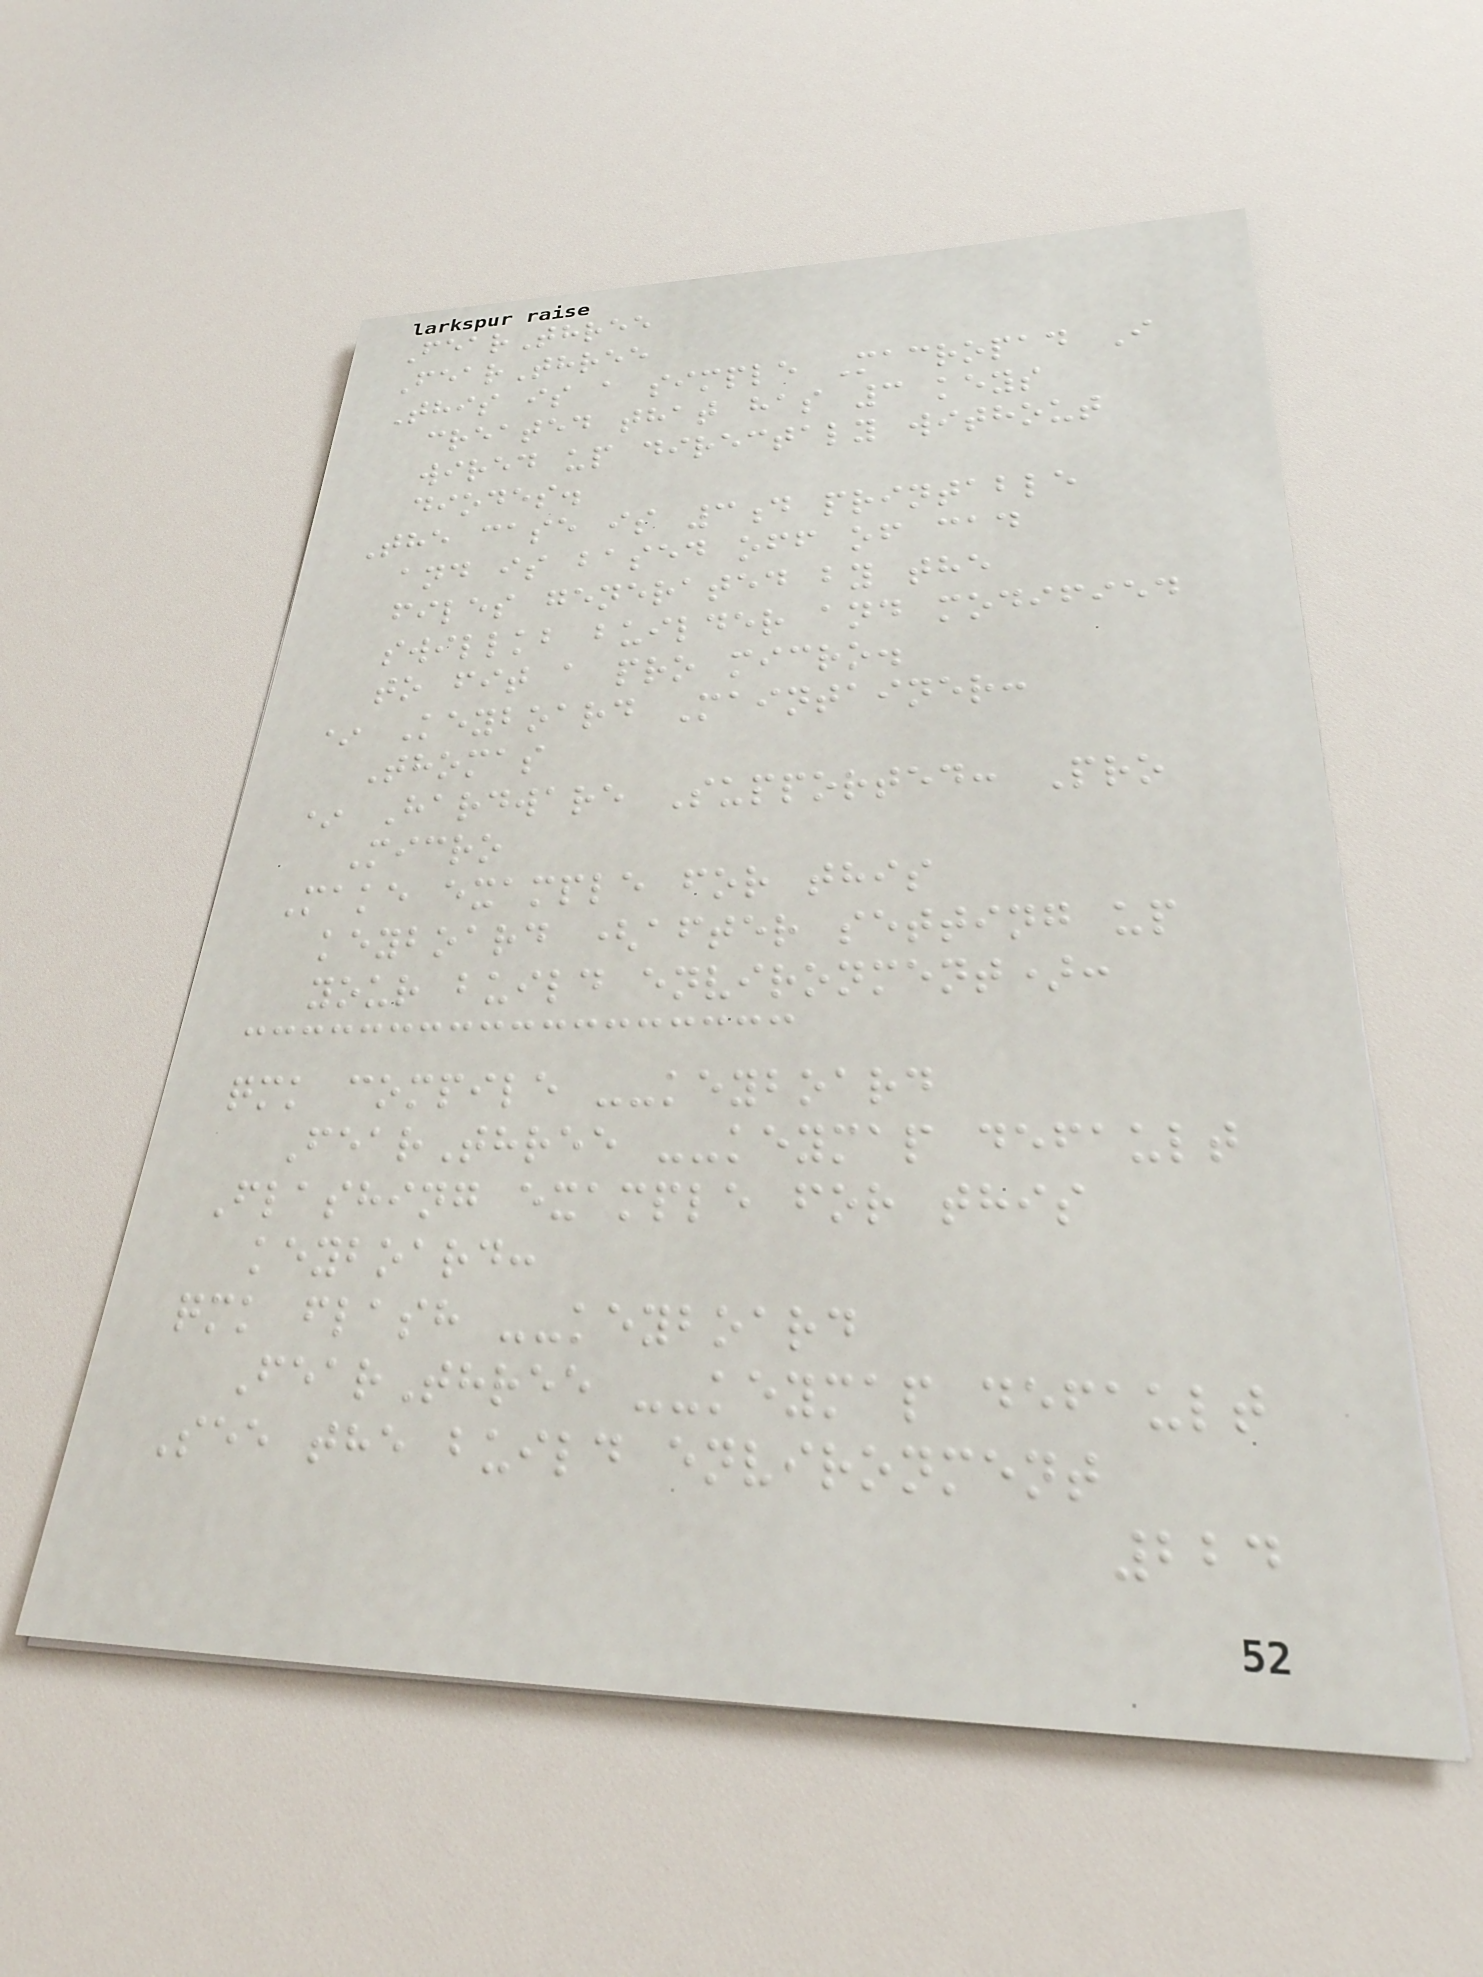FearThree
FearThree
This is a simple Macropad I
created that has 3 keys
wired up directaly without
diodes.
The case is 3d printable
and is based off of cad
files generated by the
swillkb builder and modified
to fit a pro micro.
* Keyboard Maintainer:
Thomas
* Hardware Supported: Pro
Micro
Make example for this
keyboard (after setting up
your build environment):
qmk compile --keyboard
FearThree --keymap default
Flashing example for this
keyboard:
qmk flash --keyboard
FearThree --keymap default
See the build environment
224
